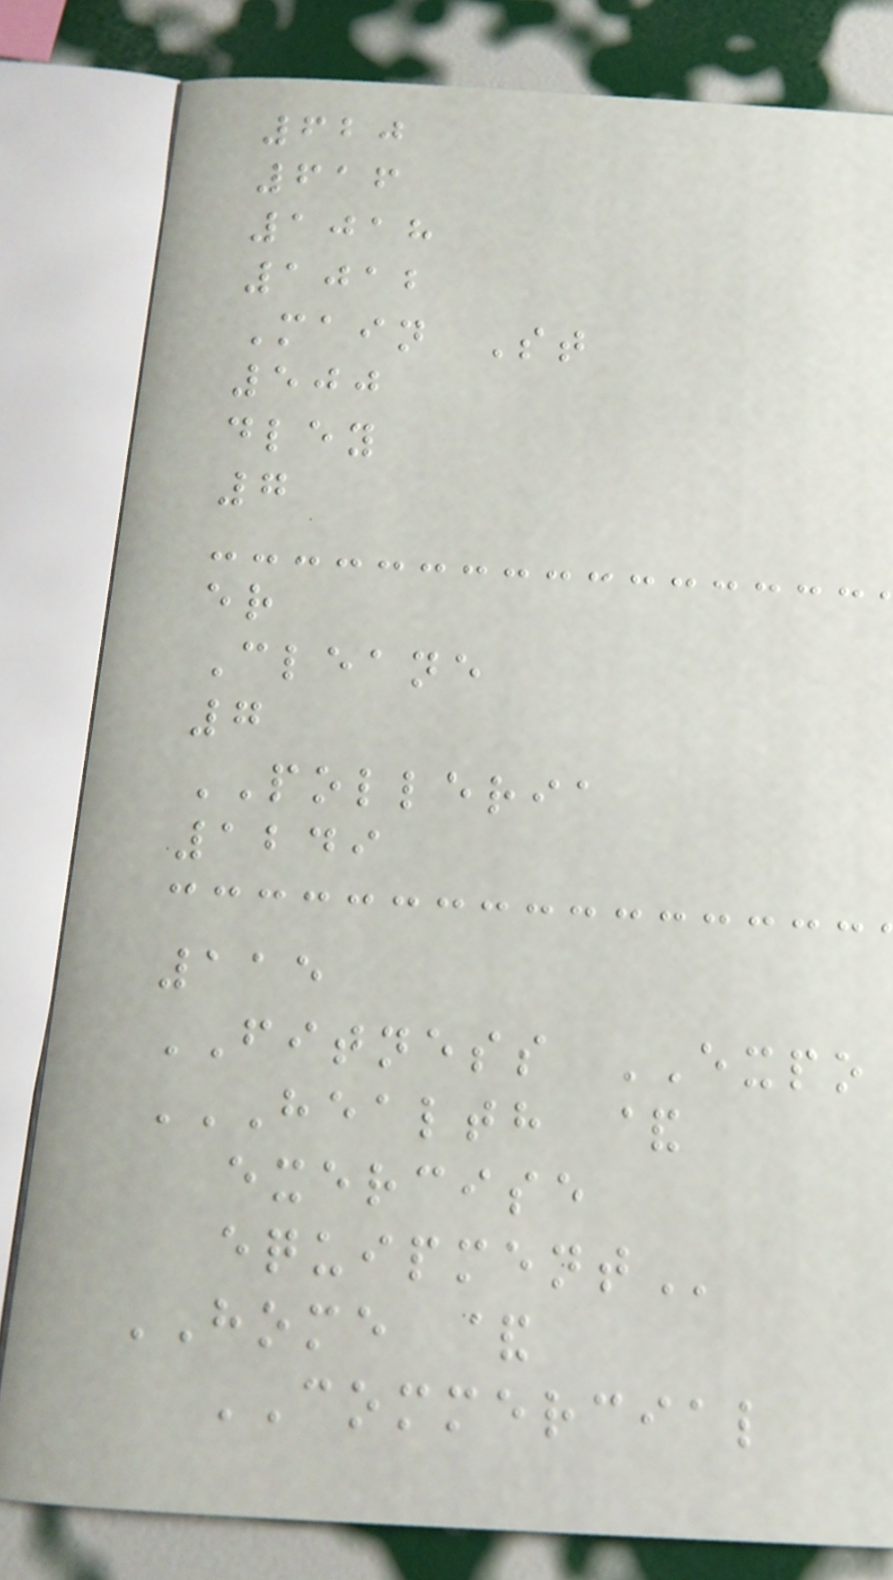620
616
1018
1012
Main St
500
dley
7
er
Cleane
7
POLLERIA
1249
115
FITNESS EXPO
HEALTH &
EXERCISE
EQUIPMENT
HOME &
COMMERCIAL
